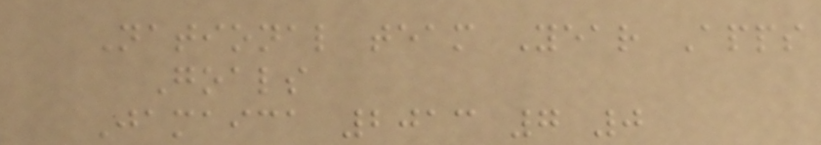National team Year Apps
Goals
Jamaica 2013 7 0
